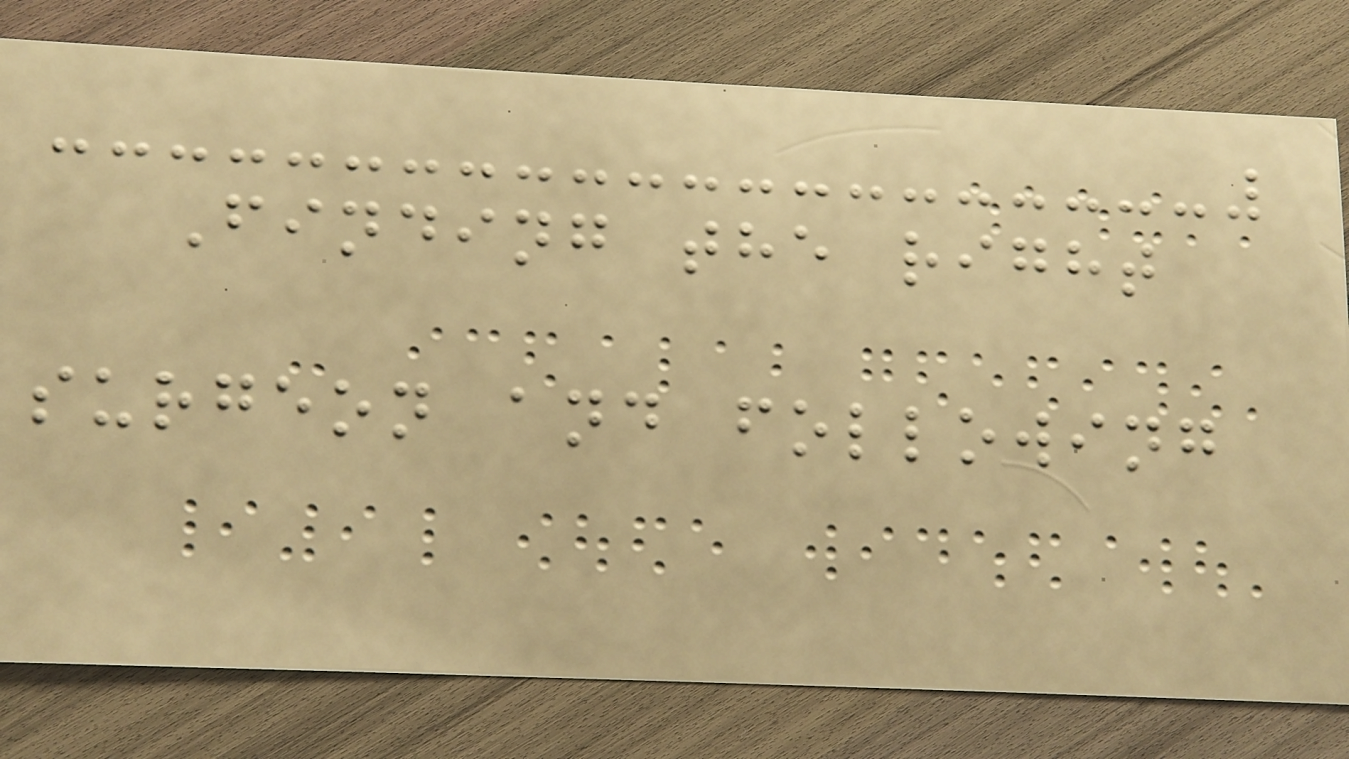Finding the right
surgeon and following
